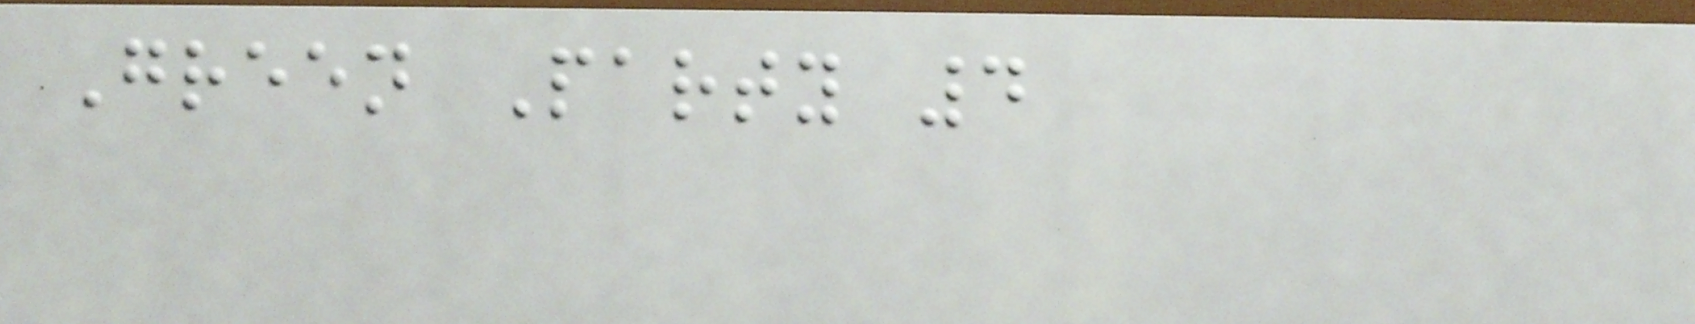Green Party 4
